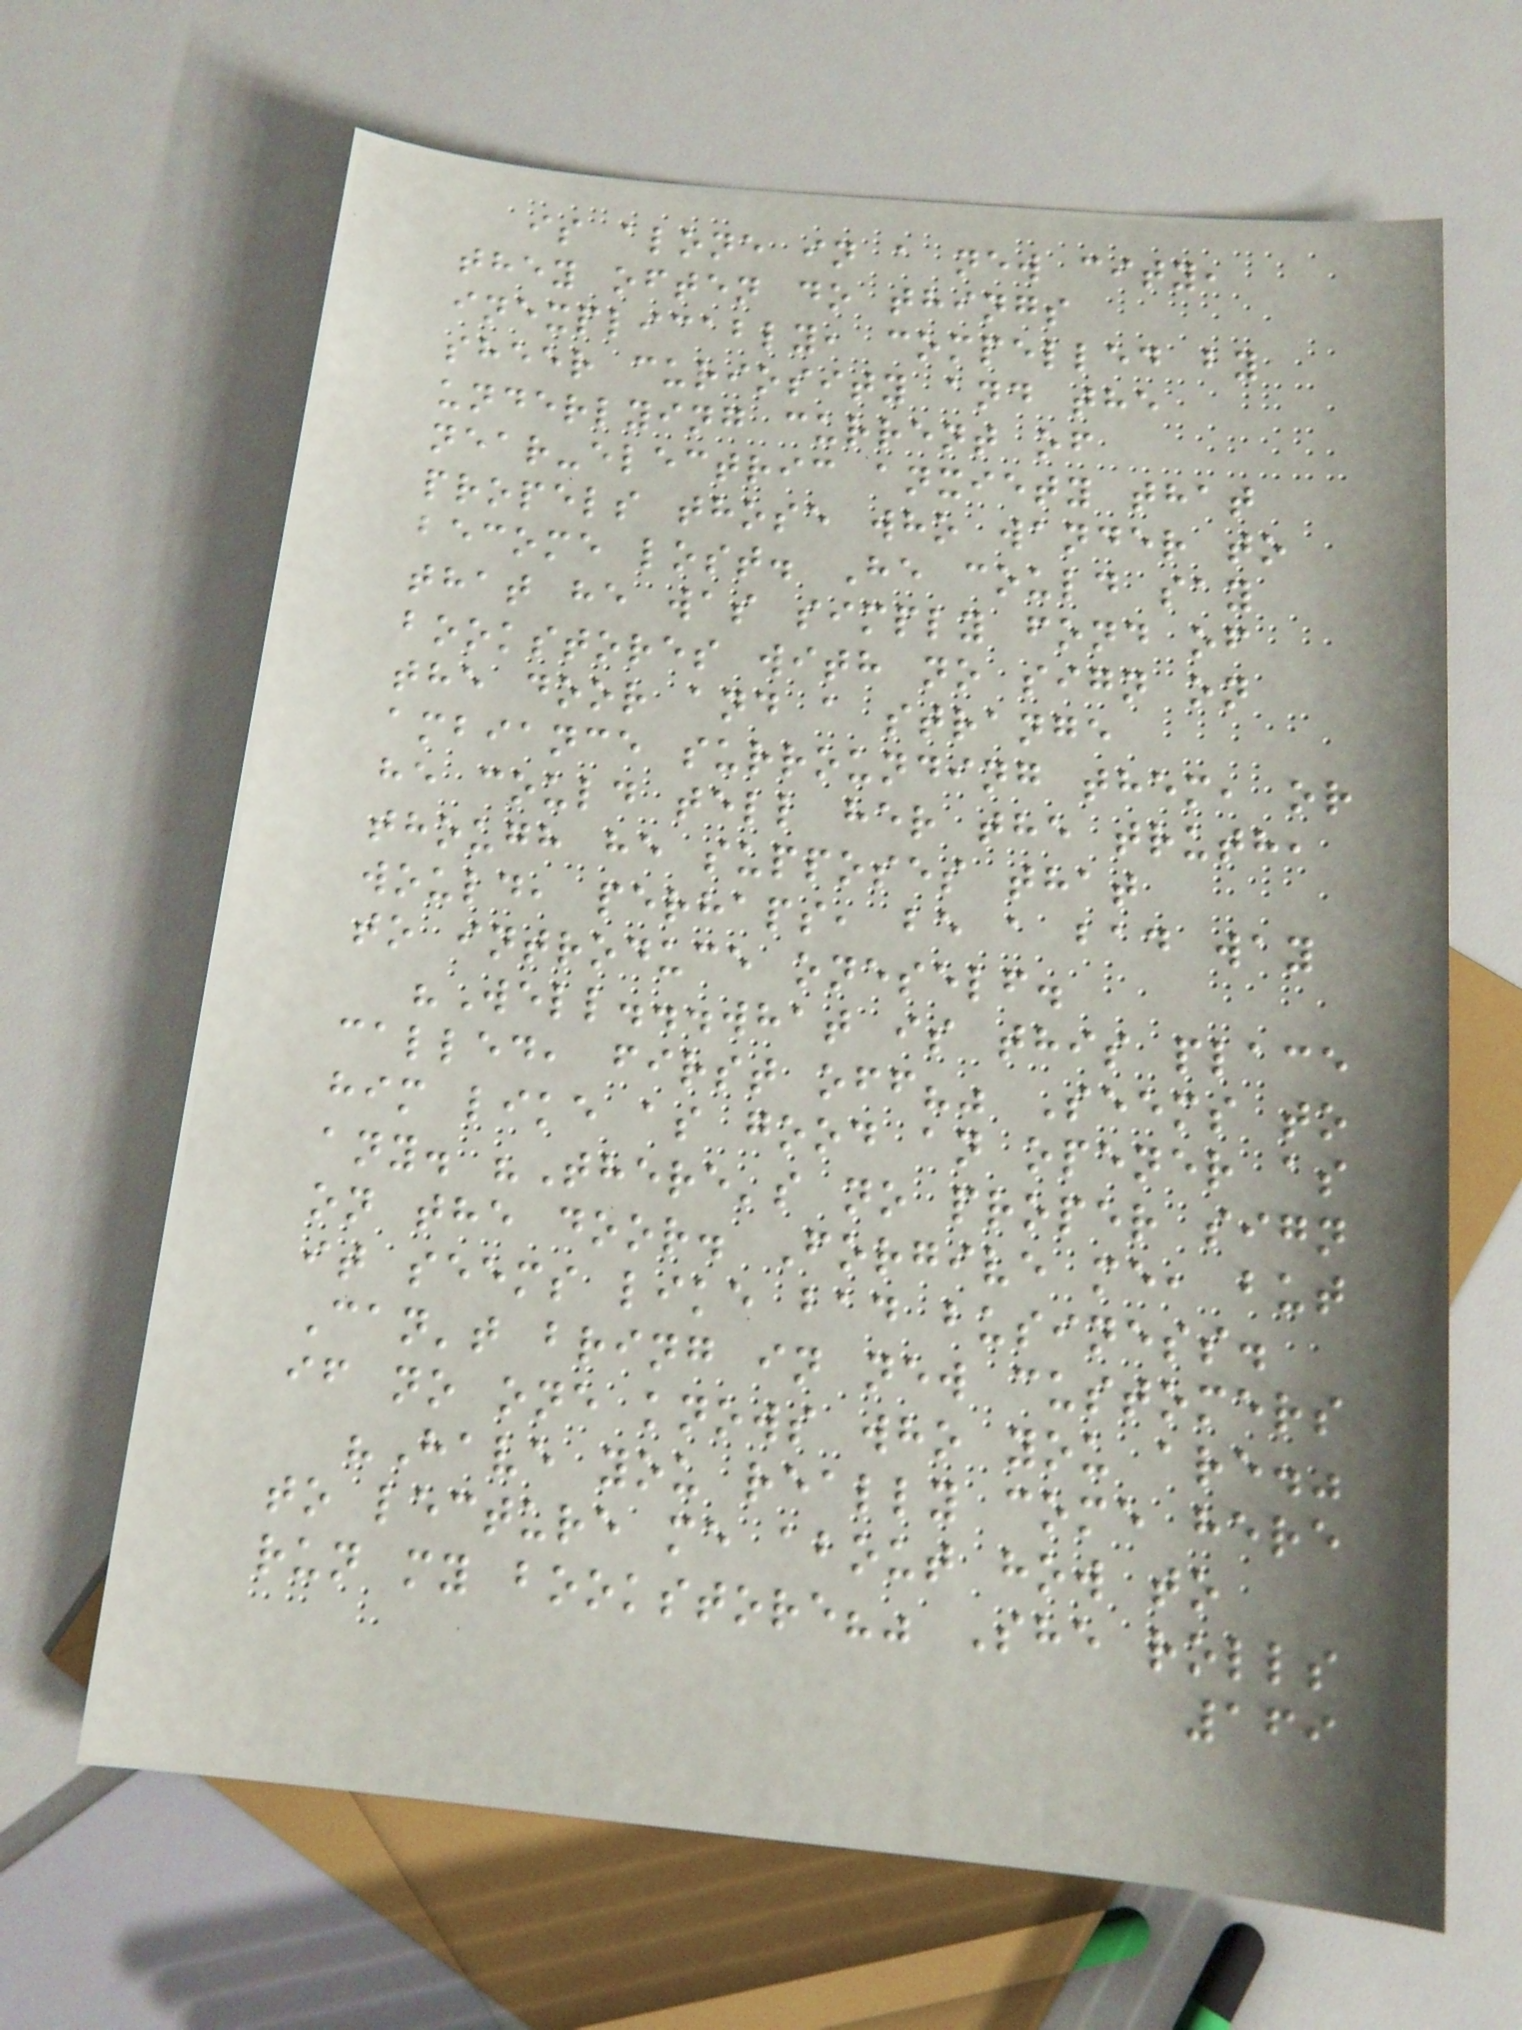is alone in a new city,
they often do things
inexplicably, compelled by
sheer curiosity and the
underlying current of
near-electric anxiety that
propels those who wander to
become lost. He could say
that he was simply fond of
bookstores with no sign on
the door and a strange
ambiance surrounding them, or
he could tell her the truth,
though he supposes that
would, perhaps, be a bad way
to introduce oneself.
"Well...what is this place
called, first off?" Seems to
him like as good an opener as
any. "There's no proper sign
on the door. Forgive me, but
it seems like bad business.
Can't bring in new customers
if no one knows who you are."
"Have you really come here
to lecture me about how to
run my bookstore?" She rolls
169
